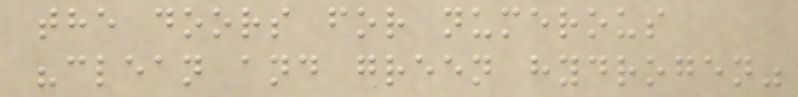the doors for numerous
"clean and green hydrogen"
